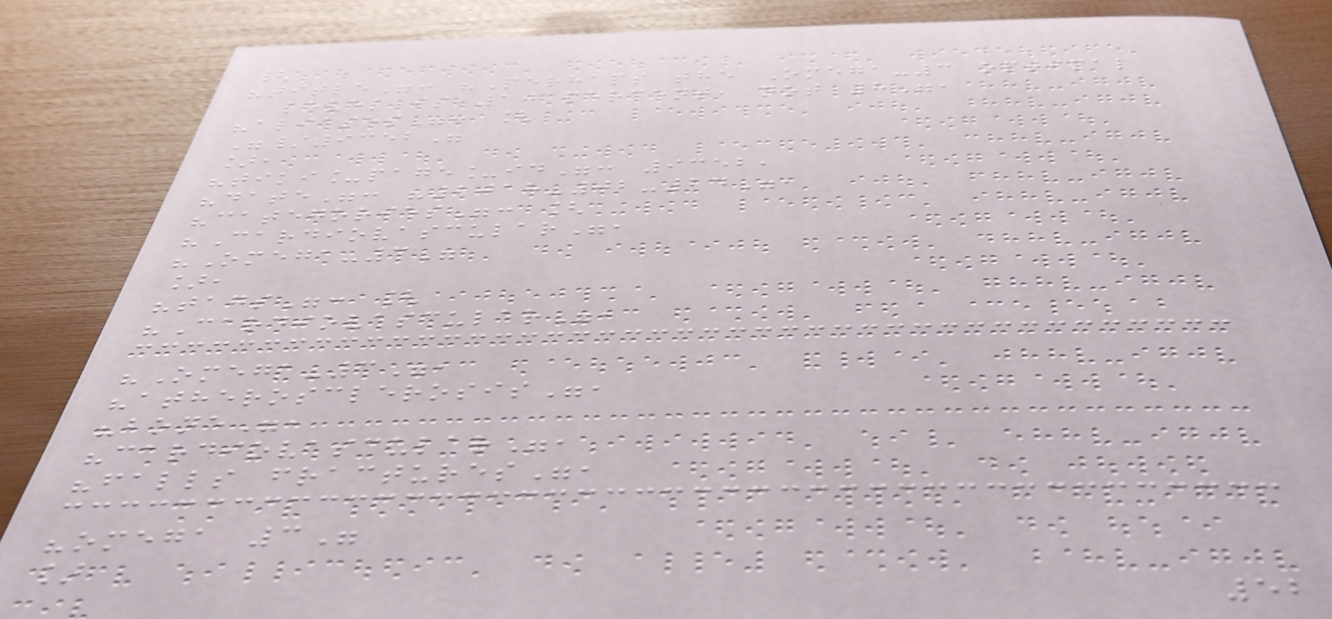{
"title": "Perhaps the Omega-3 optimal
level is 10 percent, not 8",
"aliases": [
"/9352"
],
"tiki_page_id": 9352,
"date": "2018-02-24",
"categories": [
"Cardiovascular",
"Omega-3"
],
"tags": [
"Cardiovascular",
"Omega-3",
"atherosclerosis",
"bone",
"cardiovascular",
"falls fractures",
"omega 3"
]
52
